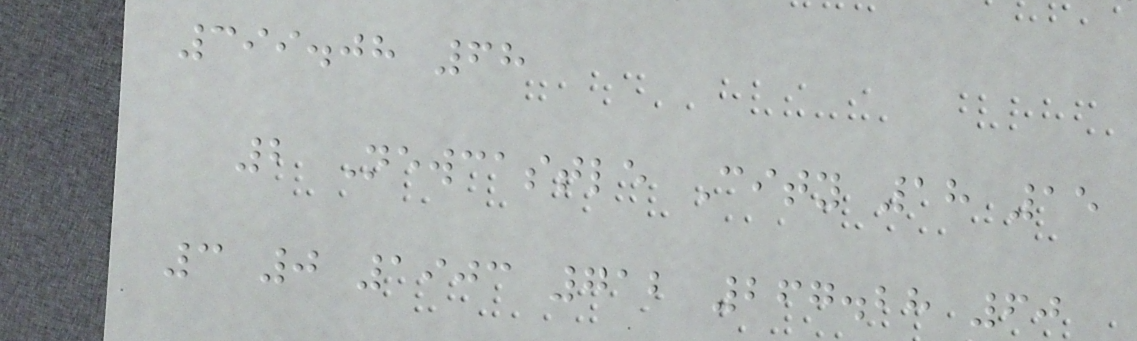399.08 68
2 Newcastle City 18 15
3 0 1903 712 267.28 60
